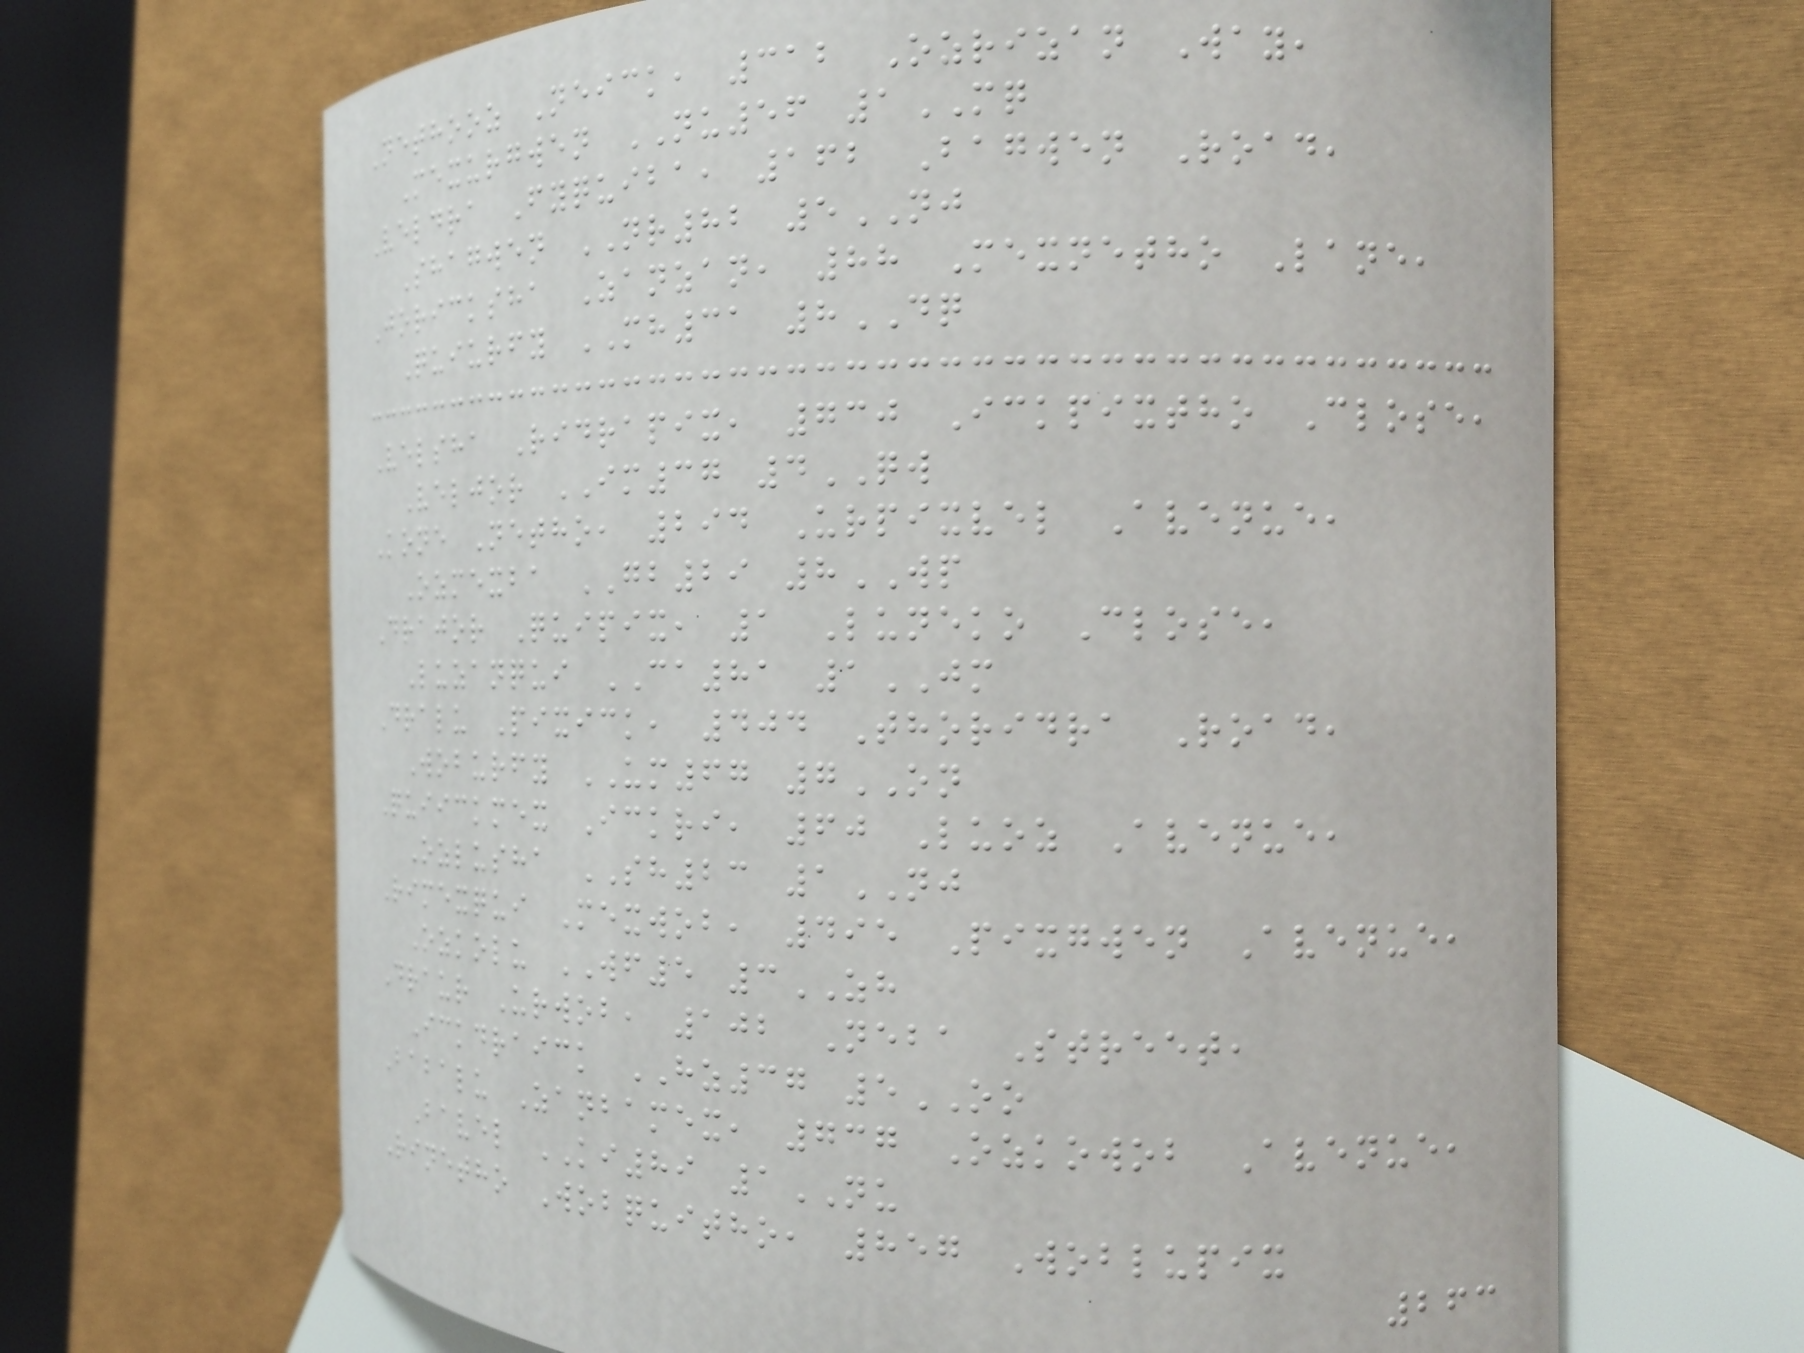Nethooz Neick, 312 Ozrizan Way,
Mexurgwen NU56 1MQ
Veldra Fyquiba, 162 Bagwen Road,
Shagwen NR82 5NJ
Joricksha Zanzan, 88 Mexnetho Lane,
Quiurfy MH31 8DQ
Velsha Ridrapix, 730 Ickpixtho Close,
Veljor IM37 4QW
Kone Netho, 294 Urpixvel Avenue,
Ozmexba GB29 8WP
Drajor Quipix, 1 Luneko Close,
Luzanqui CA81 1JM
Dralu Pixick, 404 Thoridra Road,
Woburfy UM67 7ON
Quiickmex Ickri, 60 Luoz Avenue,
Ozlusha SH23 1NJ
Rimexqui Mexwob, 495 Pixgwen Avenue,
Ozkolu WF5 3ZH
Draur Urwob, 102 Neba Street,
Ickdraick HZ37 5OO
Babalu Zanbamex, 737 Ozkowob Avenue,
Bavel KI89 1NU
Rinetho Wobquitho, 857 Woblupix
263
